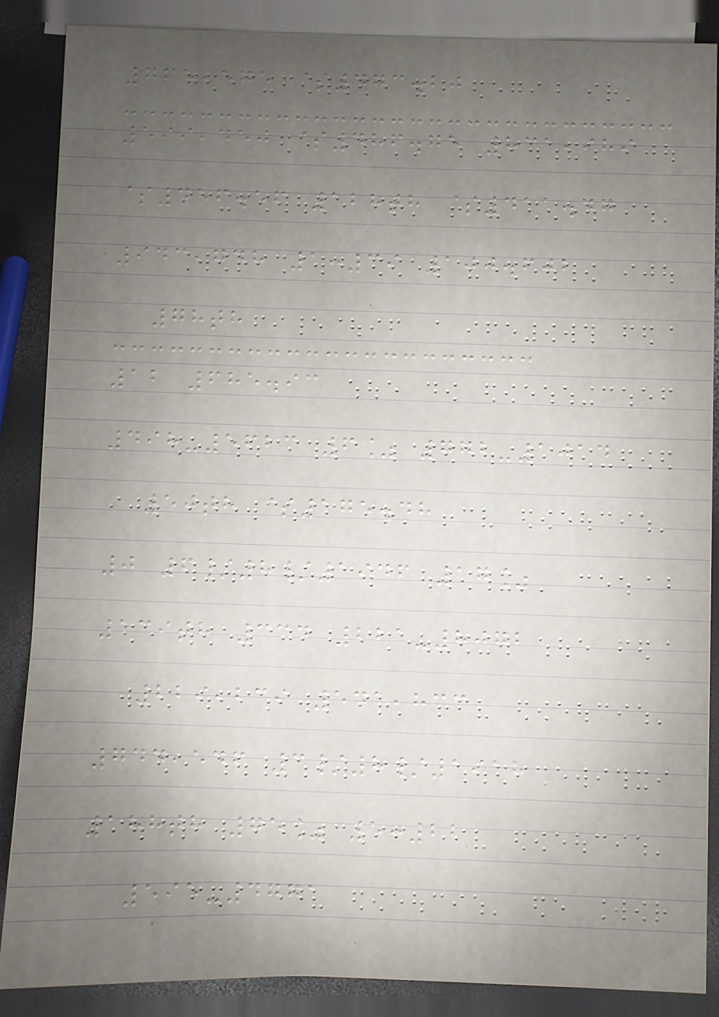765,575 $473.20
599,450 $486.75 831,989
$456.56 128th $411.47
943,748 1:39 100.602
78th
12 685.93
498-5623 6% 772-1014
50th $175.48
0 6/8/1946 17%
139th 334 221-8072
229,239 541,833
744,546 3/8/1918
188th 75% 5:22
595-4771
